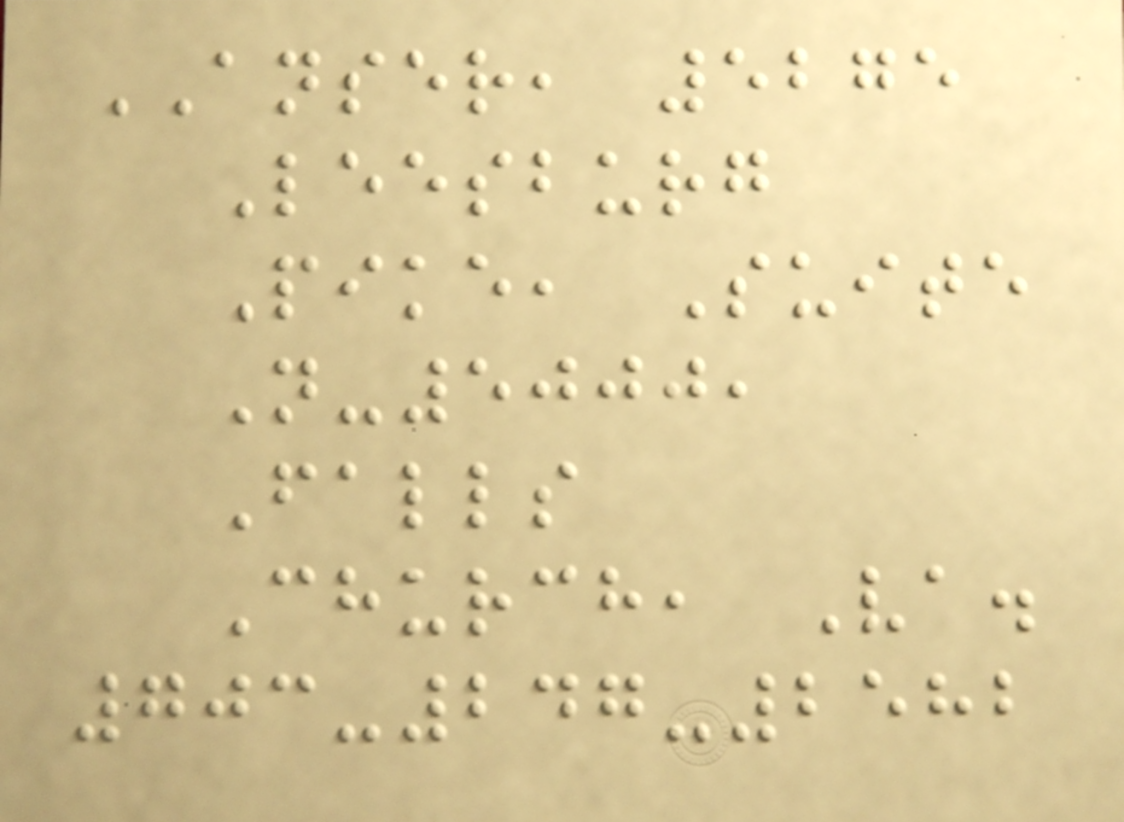ANSER, 5275
Leesburg
Pike, Suite
N-5000,
Falls
Church, Va.
703-247-2582
